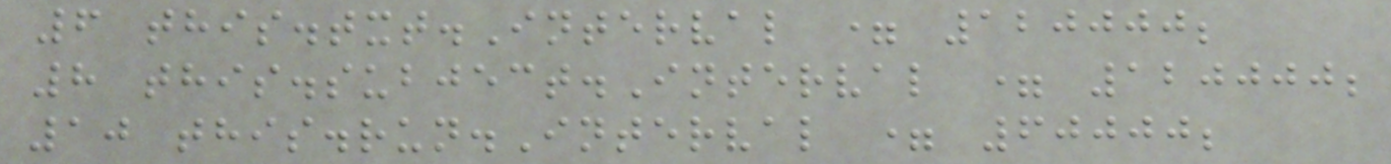6 this.txt.Interval = 120000;
8 this.subject.Interval = 120000;
10 this.run.Interval = 60000;
